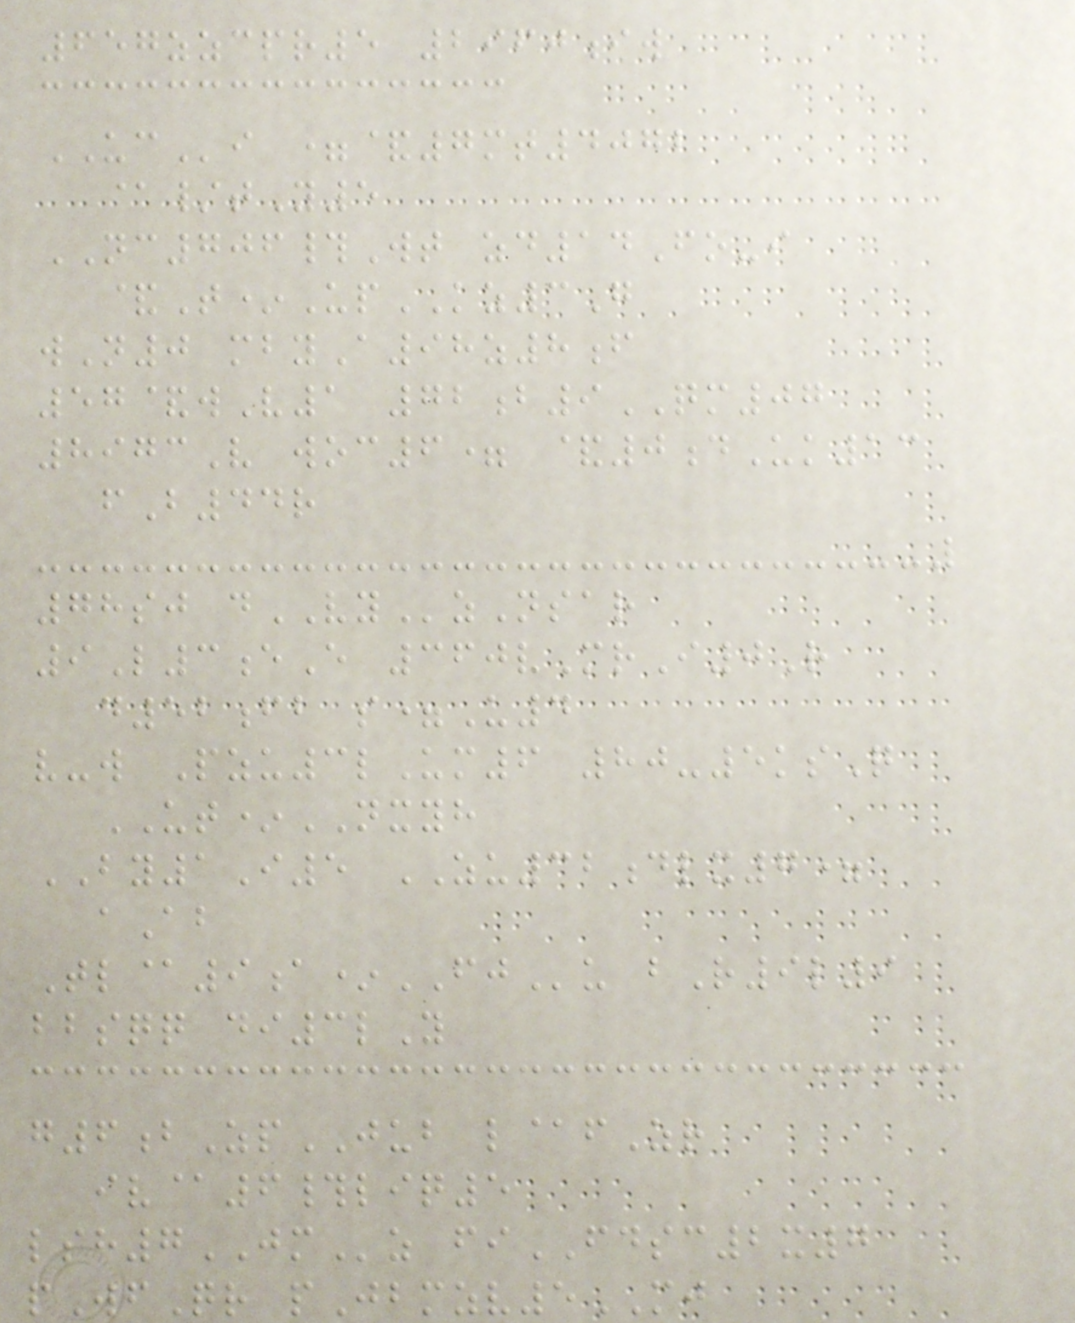657zzcpr5 2960iw
UCi =&7mt4072
@/tY5
NC706#Wt zd14Fo-i
&T*UpKZ3G
wN0 mbyA98z8f
57&wV1 72b9QM07
8973V woc6= &0dUk13
fB44r
78sj dVYzNsar
9L3eE 360vMrI0R
d52fb s=U4
v-w Pzu3lUm6 80-5ksQ
UT*NXYH
BY1I5 ZU32dlx7=
aAb
Tl@9a*FJu bR9l9
bbsqq di3lY
g6bZpJUB l@fZr
iv@6#liq5
lsh7JMz fiFDSC2x7
pWfQr pJbmzv5MJ
